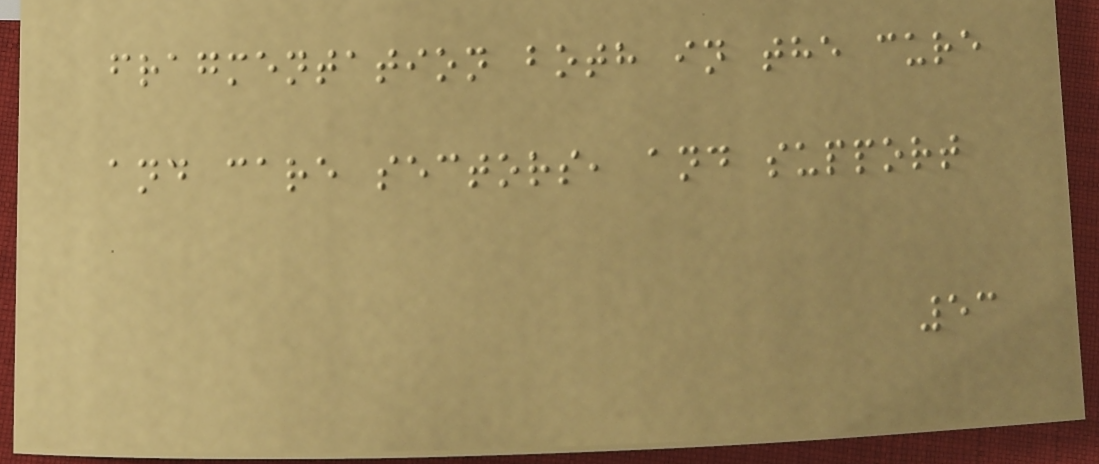fragmentation both in the cure
and care sectors, and support
53
